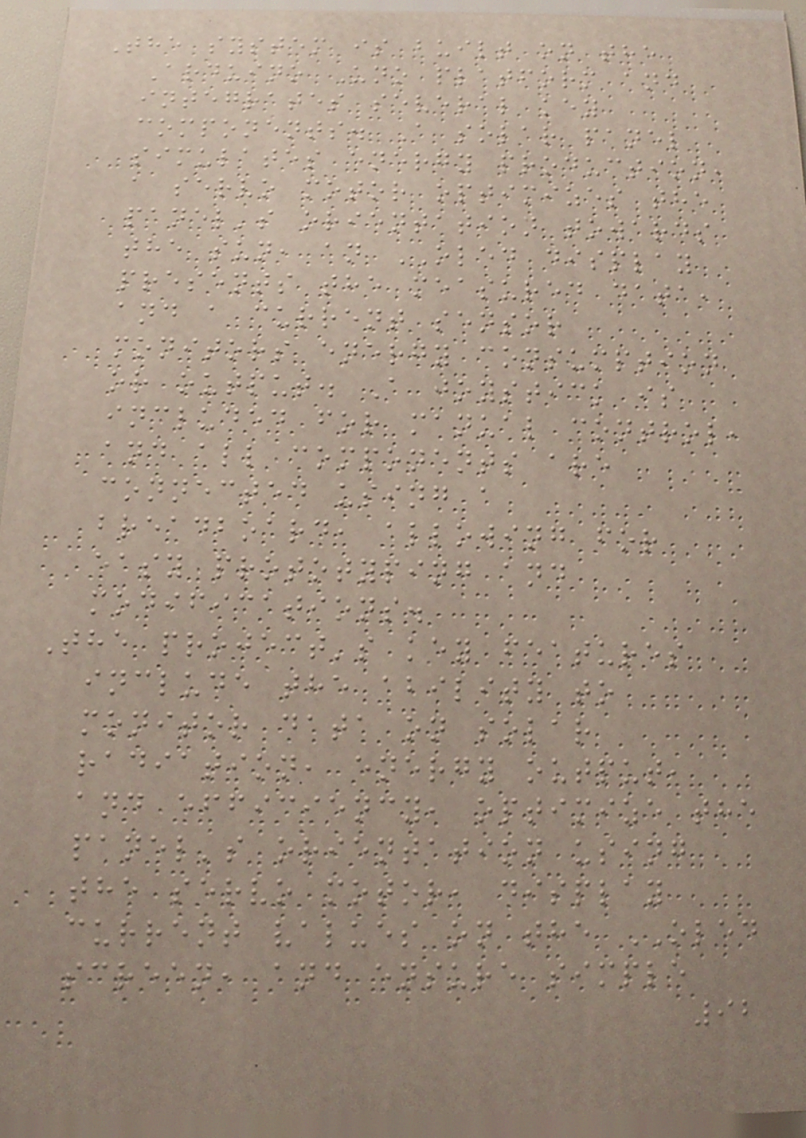The system is built on the
Arduino Uno platform and
integrates several key
components. A solar panel
simulates energy production,
a servo motor optimizes the
panel's orientation towards
the sun, an OLED display
presents the measured data,
and a current sensor
monitors energy consumption
or output. A joystick is
included for manual control,
and all components are
connected using a
breadboard, allowing for
easy prototyping and
modifications.
The project's key features
include the ability to
monitor data on solar
radiation, energy output,
and efficiency, optimize the
panel's orientation using
the servo motor, display
current values on the OLED
screen, and ensure simple
92
